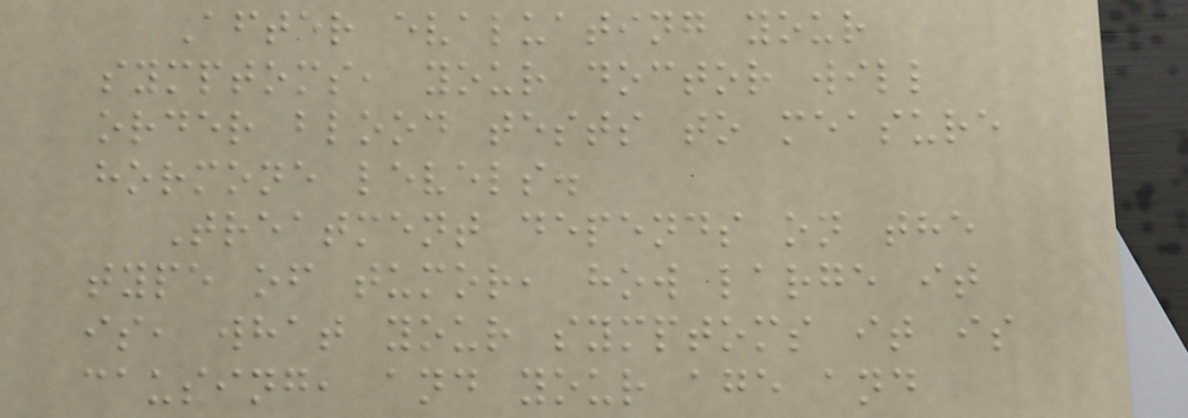After evaluating your
symptoms, your doctor will
order blood tests to measure
hormone levels.
Treatment depends on the
type of tumor, how large it
is, what your symptoms it is
causing, and your age and
